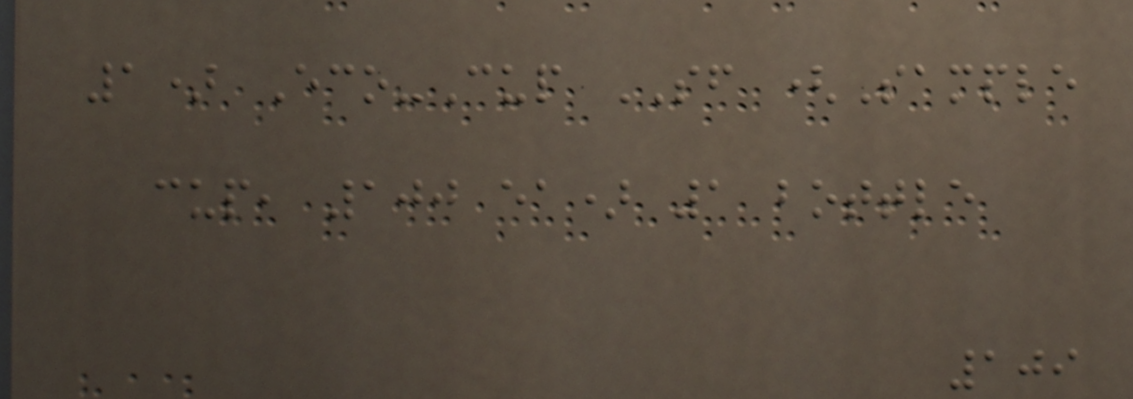1) Eco-Cup SF (Sample
cup, 100 ea) 1 bottle
109
